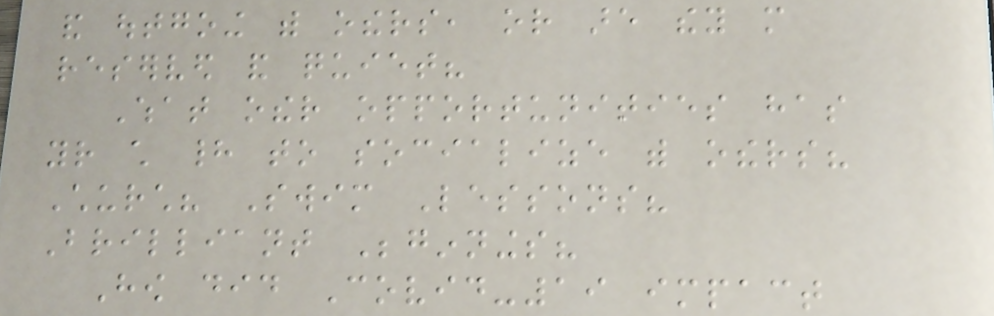and outgoing with others, or are they more
reserved and quiet?
What other opportunities has
your child had to socialize with others?
Church? Swim Lessons?
Brilliant Beginnings?
How did Covid-19 impact
